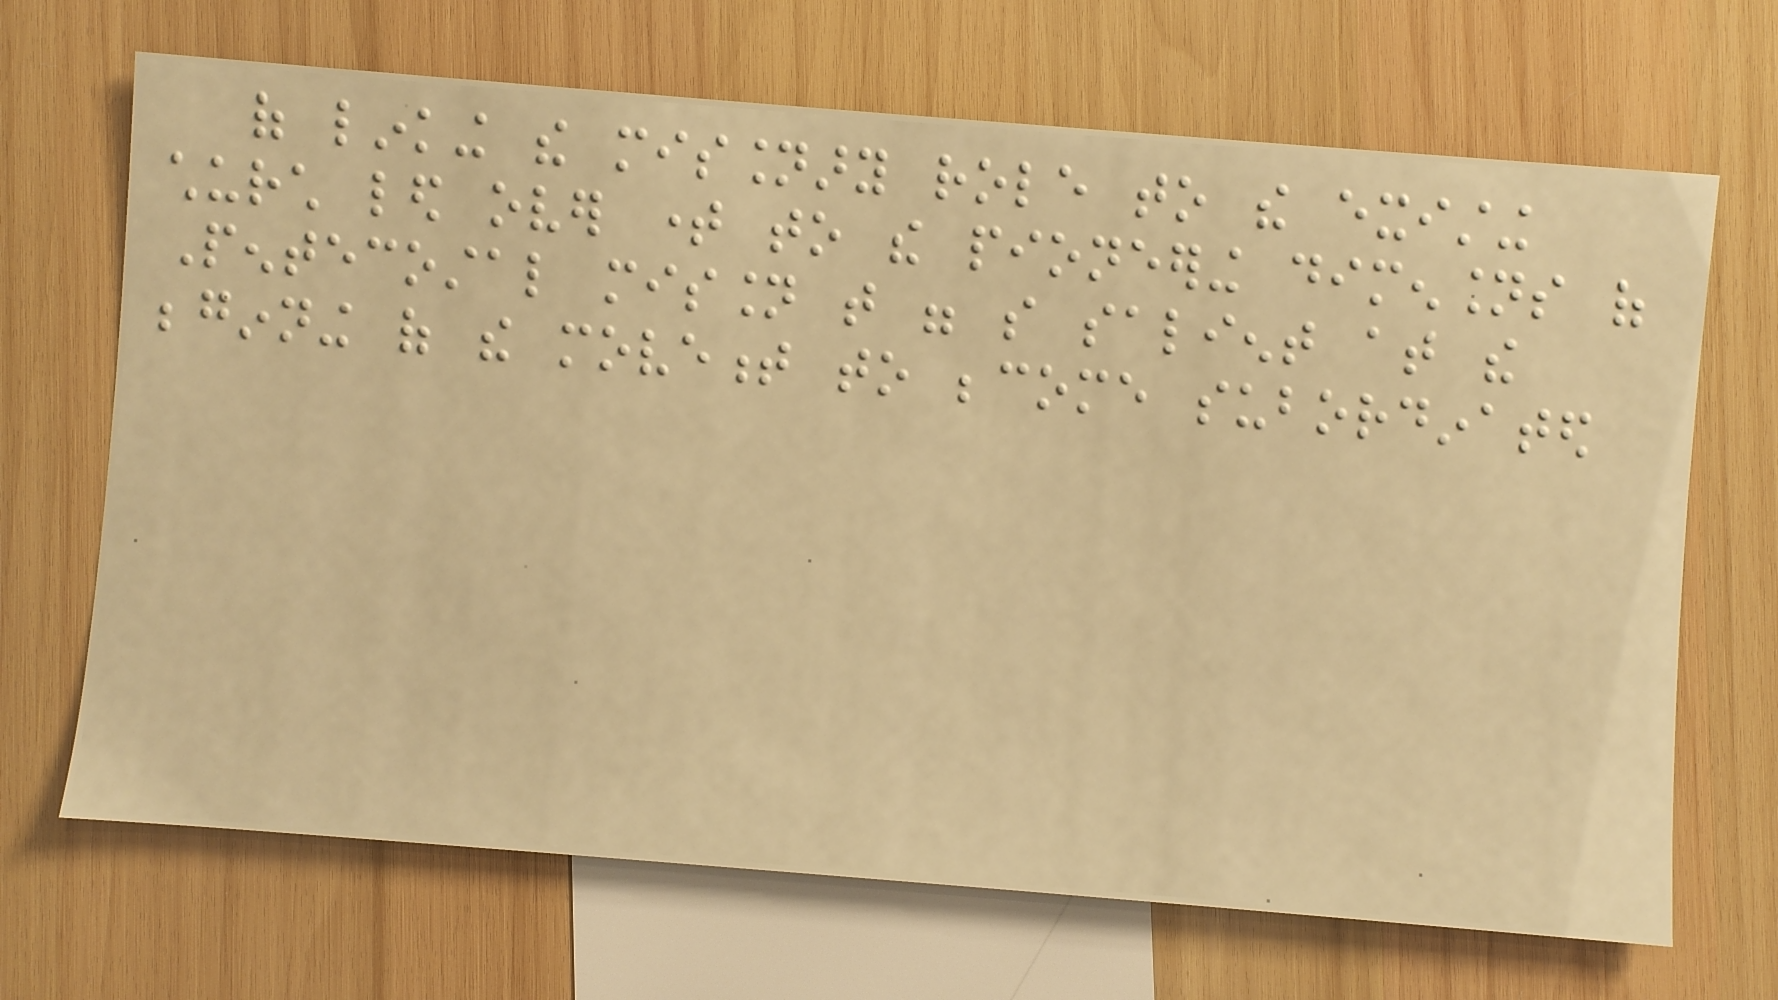of linking the missionary role to the existing
church led over time to the pioneering dimensions of
Pentecostal mission that were so salient at the
beginning of the movement to become subordinated
